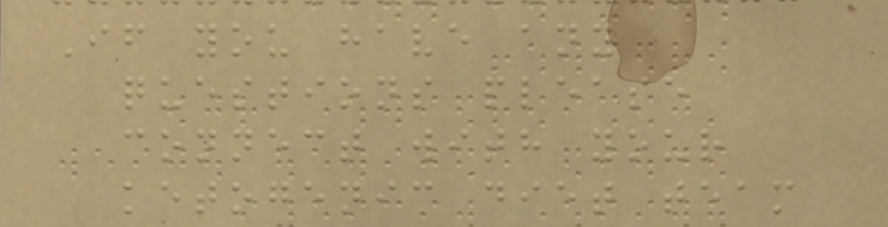If you have any
questions please
connect with your
ketogenic diet team
